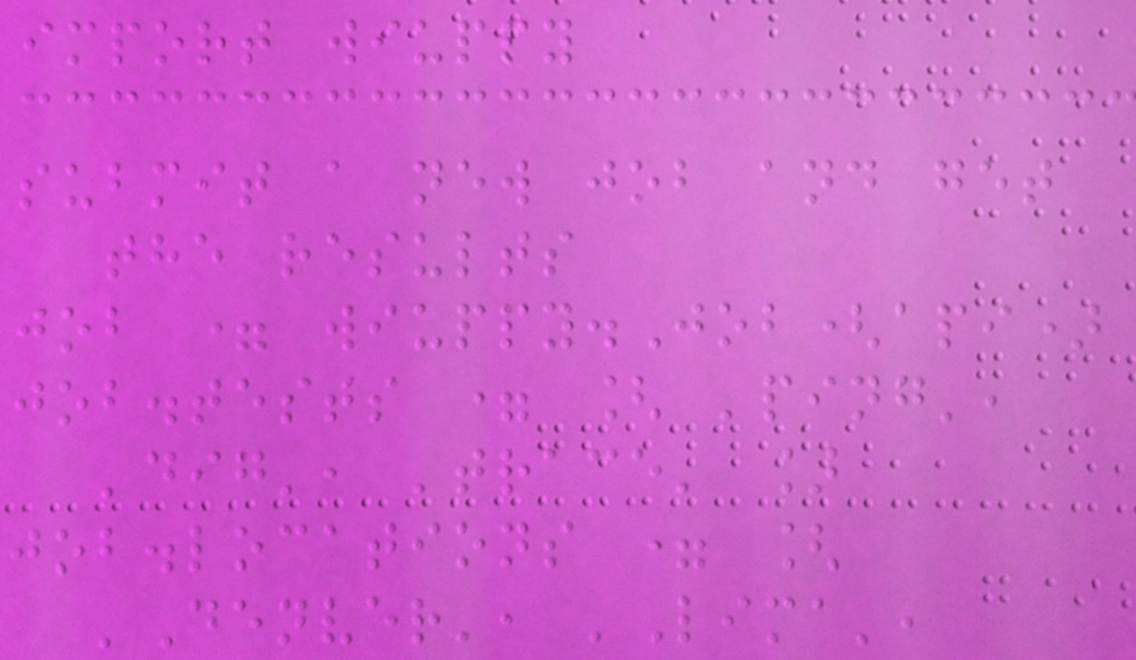import wiuppy
submit a new job and get
the results
job = wiuppy.Job(api)
job.tests = [ 'ping',
'dig', 'trace' ]
job.locations = [
'Denver', 'Lima',
